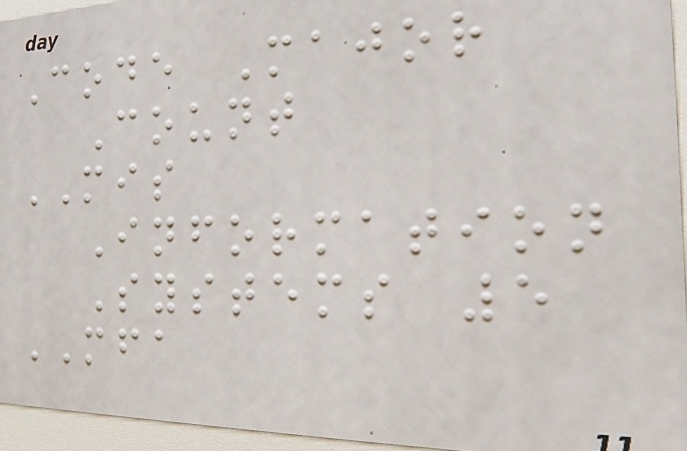Code Major
Count
MIS
Information
Systems 5
MFA
